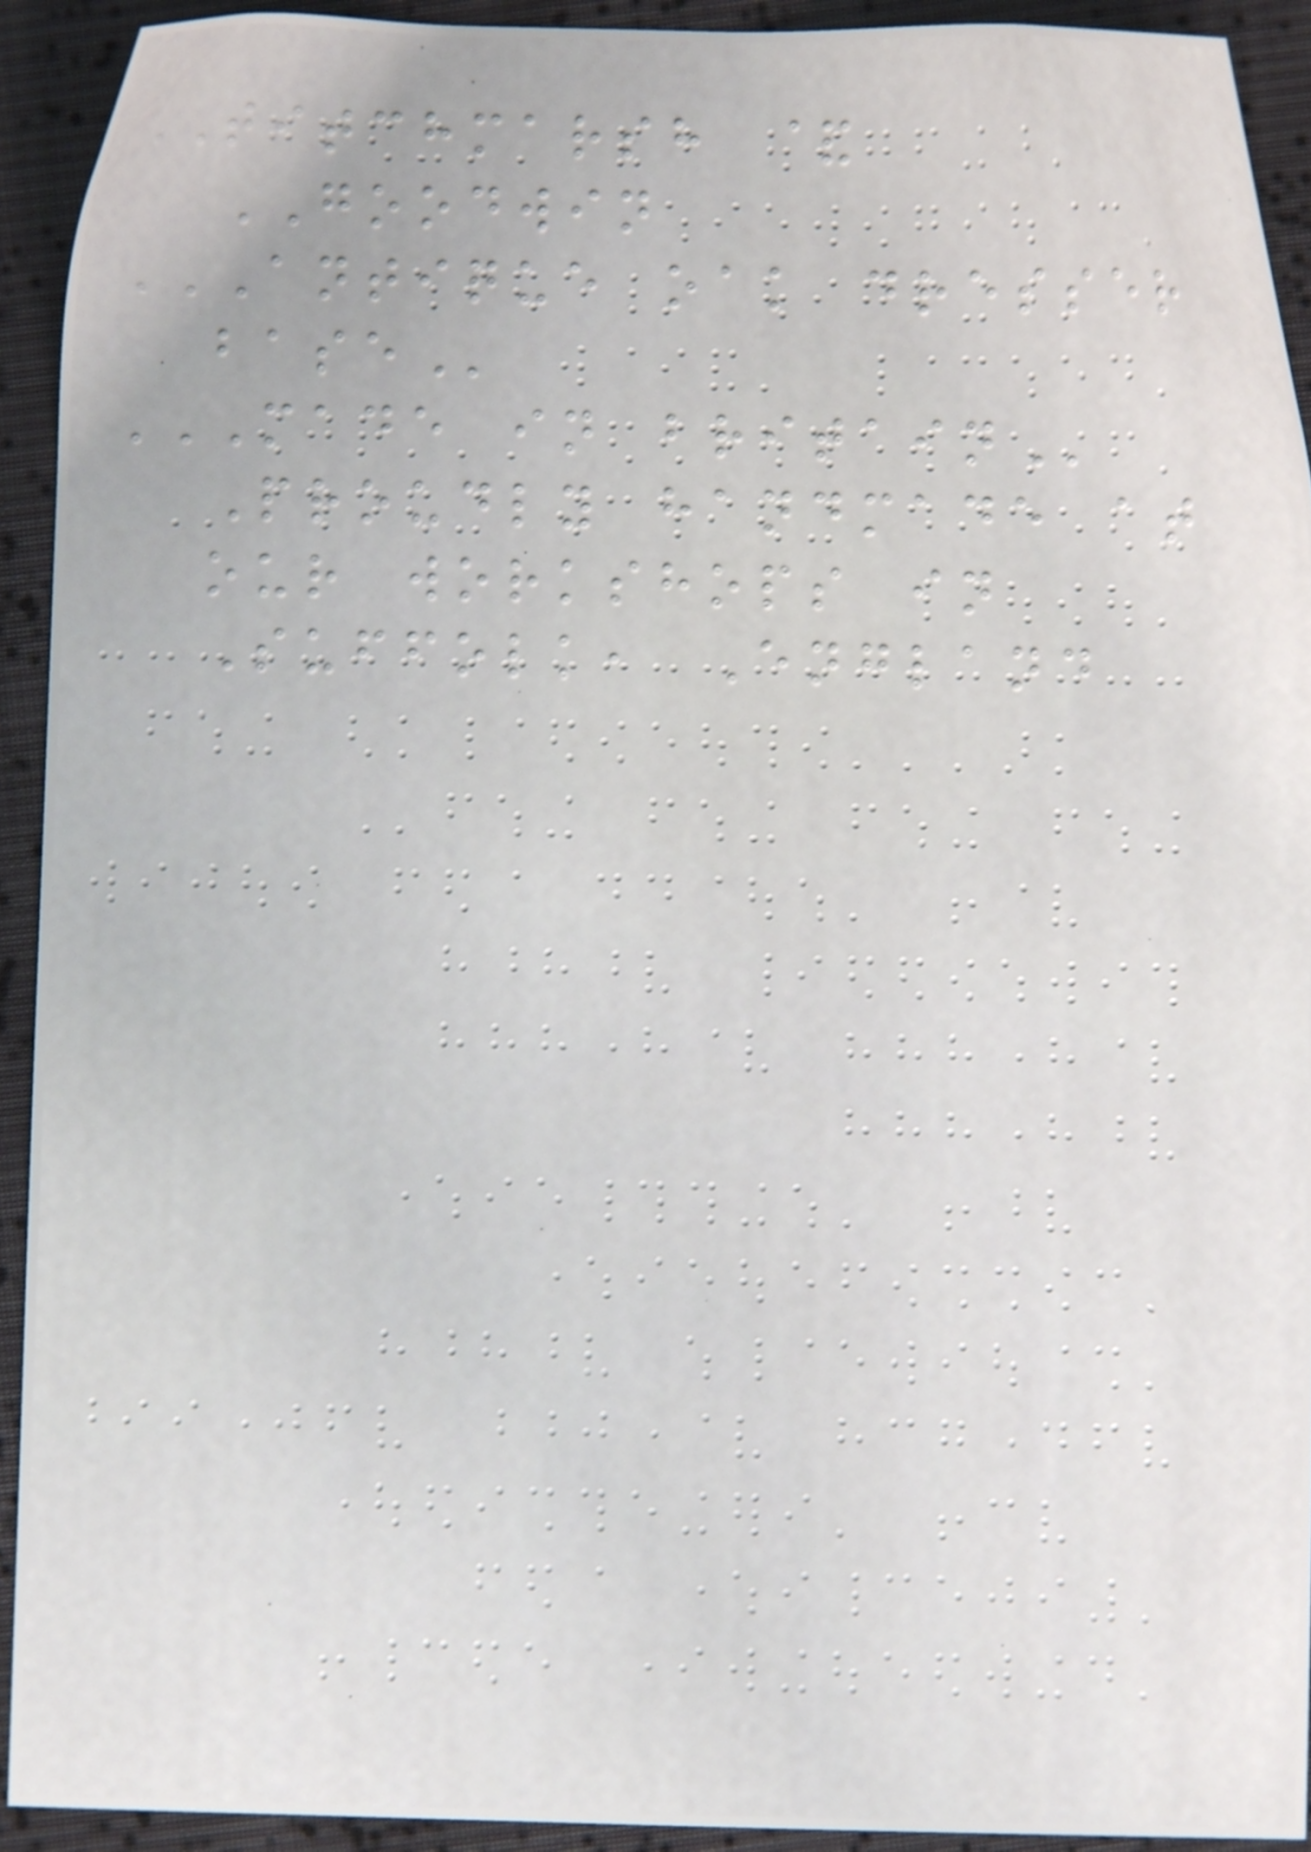TITCHMARSH &
GOODWIN
ANTIQUE OAK DRESSER
BASE
MADE IN BRITAIN
Proudly handmade at
our workshops in
Suffolk, England
